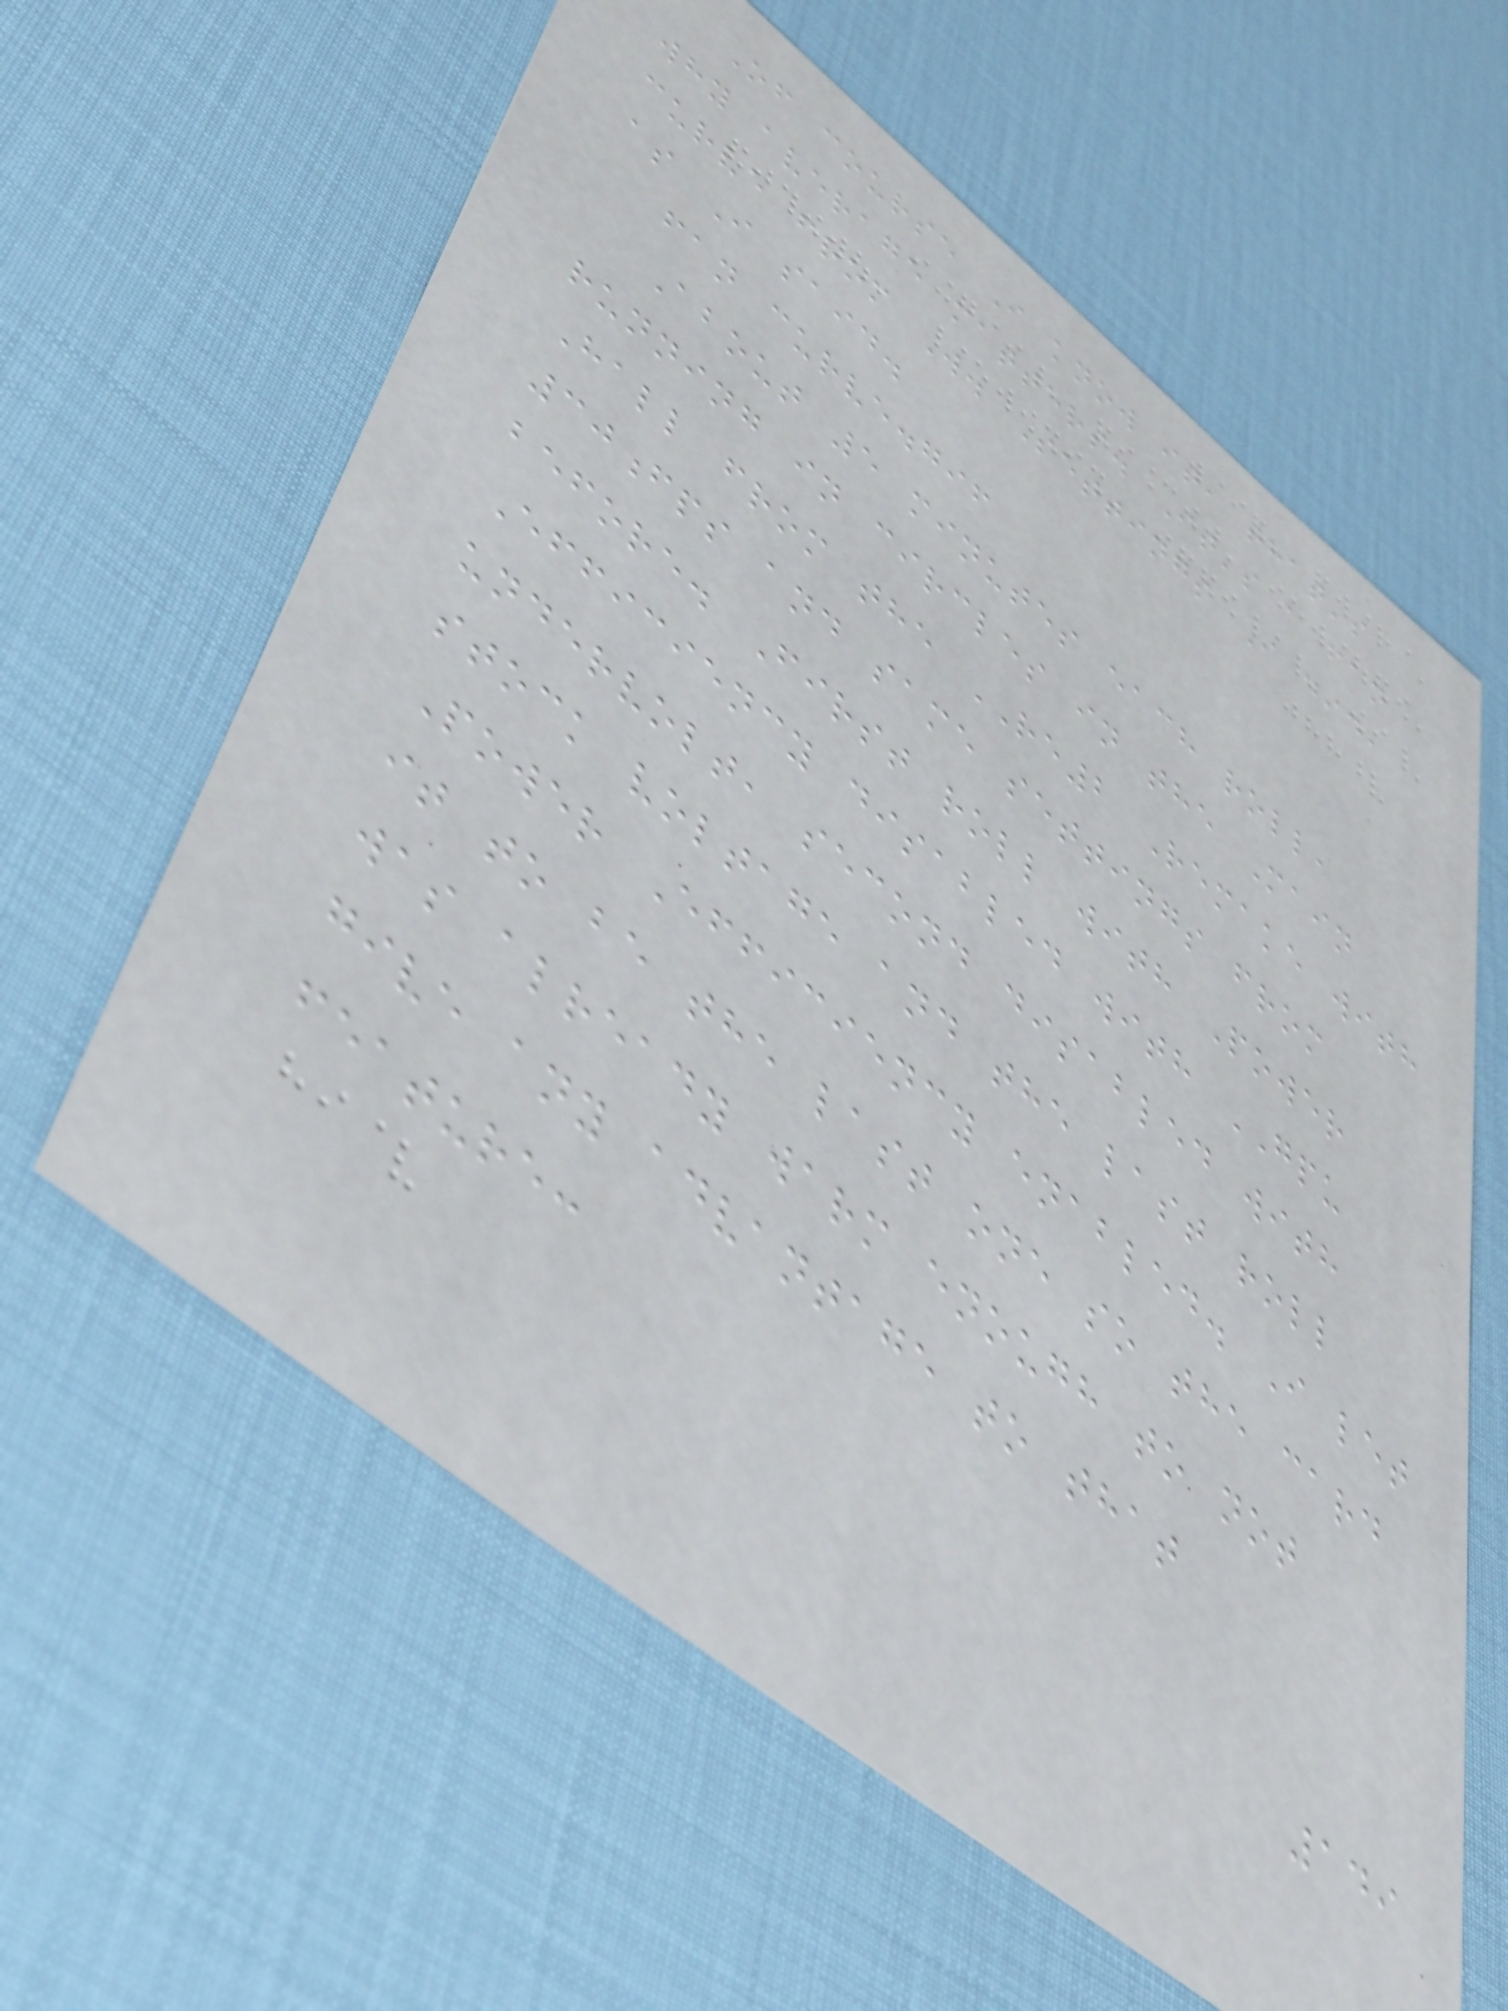Of course I know it, that's
why average matters. It's a fan
curve from W. Settings I did,
as I said.
fan curve.gif
About 5 minutes each roll,
running in circles in the Main
Hall from the RE2 Remake with
30fps and same settings from
before. First roll with Power
Efficiency disabled with GPU
undervolt, second disabled with
stock voltage and the last roll
Power Efficiency enabled. I let
it to be the last one so the card
was already warm enough to not
give any advantage to that
feature:
149
